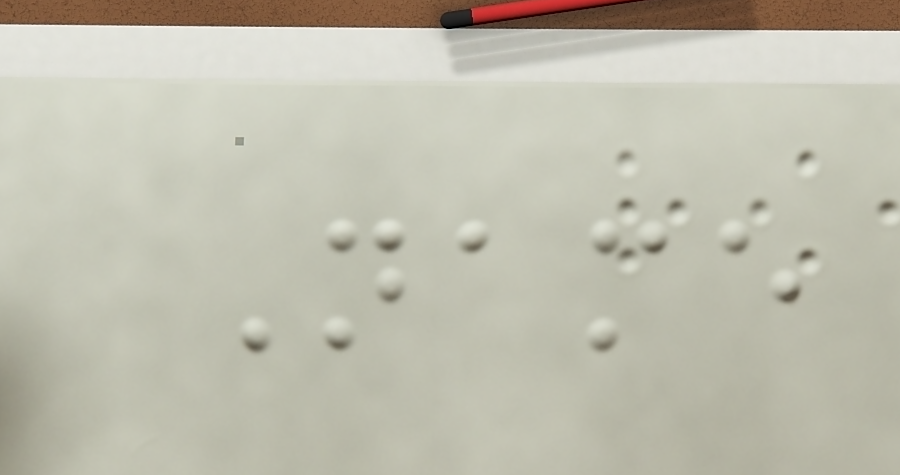Name
